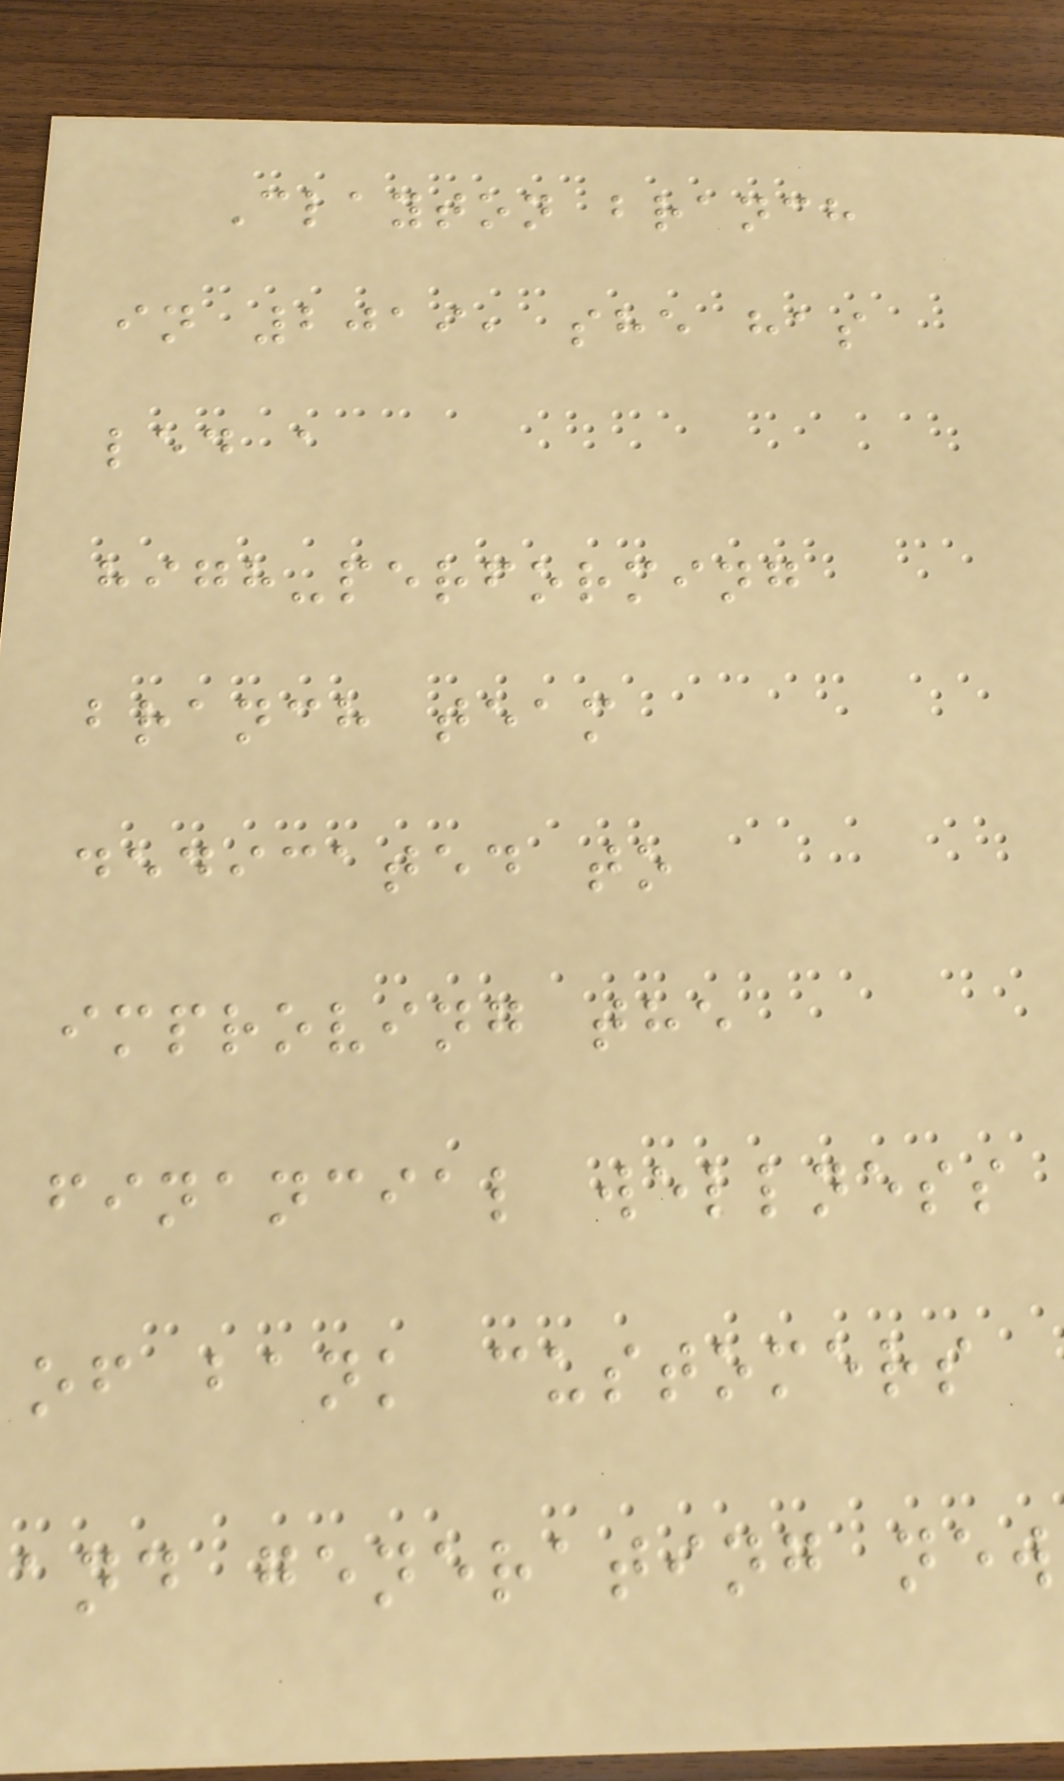Clayton branch
in 2019, she has
led a
high-performing
branch team
dedicated to
improving the
financial wellness
of bank customers
and generating new
